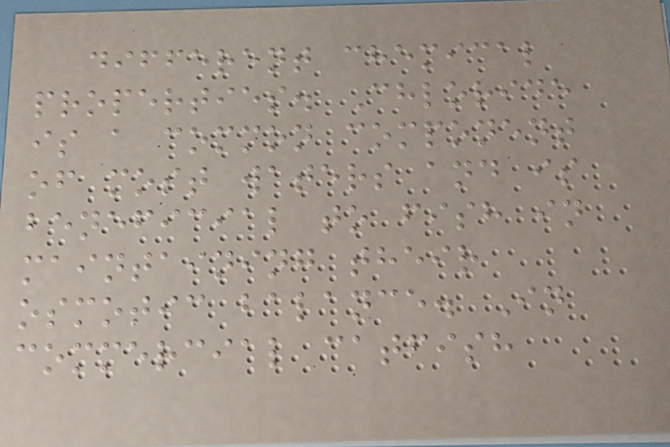different chemical
properties. Chloride
is a common component
of most waters and is
beneficial to fish in
maintaining their
osmotic balance. In
commercial catfish
